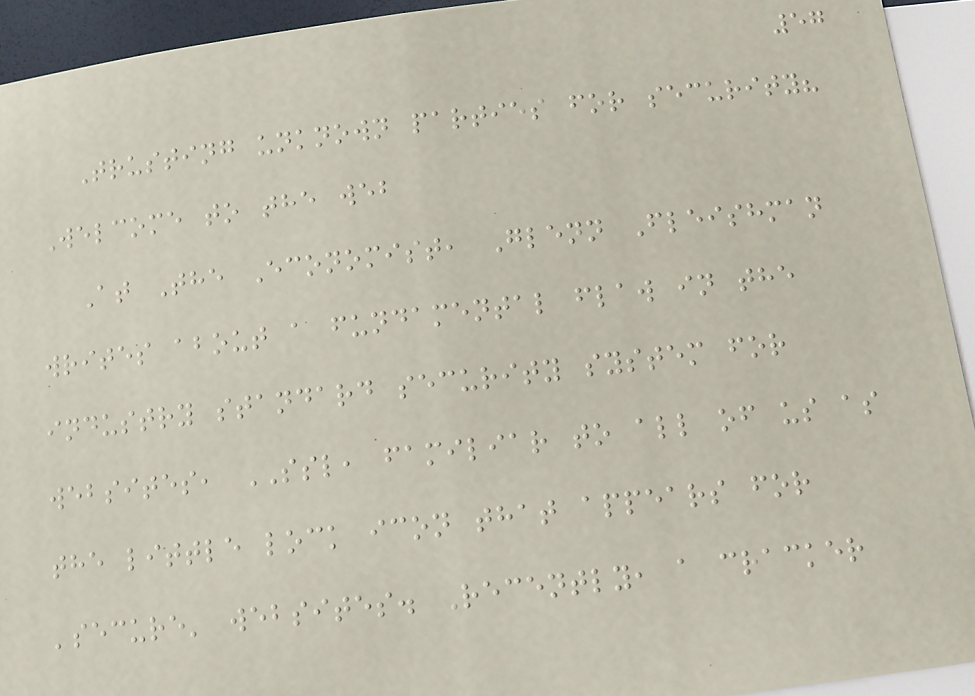57
Trusting unknown parties for security?
Welcome to the web
At The Economist, Glenn Fleishman
writes about a fundamental flaw in the
industry standard security system for
websites, SSL, familiar to all of us as
the little lock icon that appears for
'secure' websites. Recently, a cracker
